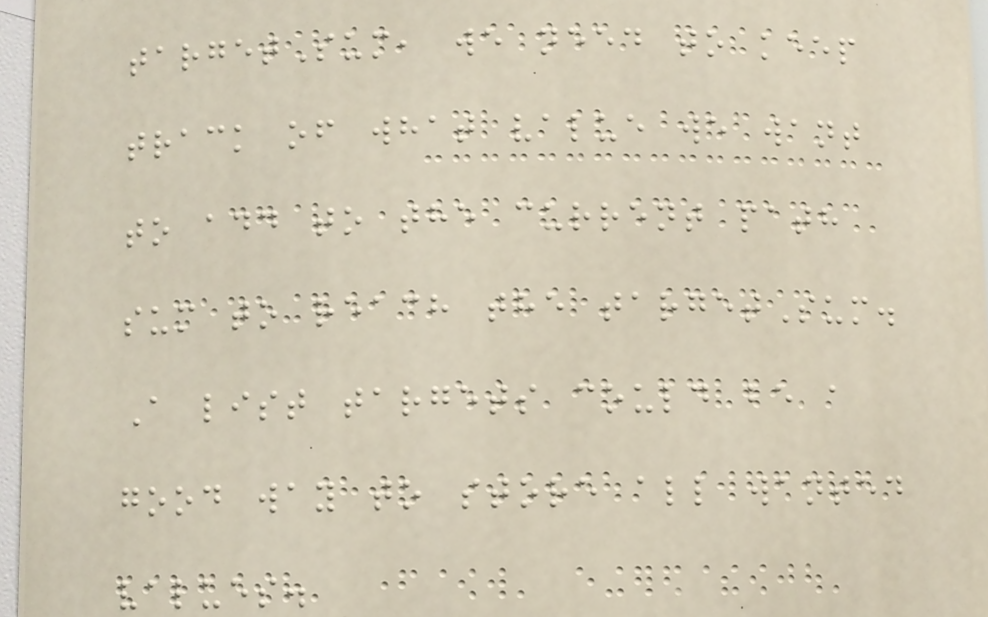targetSum, we need to keep
track of what value we want
to add to the current path
sum to reach the targetSum.
A list targets could be a
good way to store all wanted
values.
